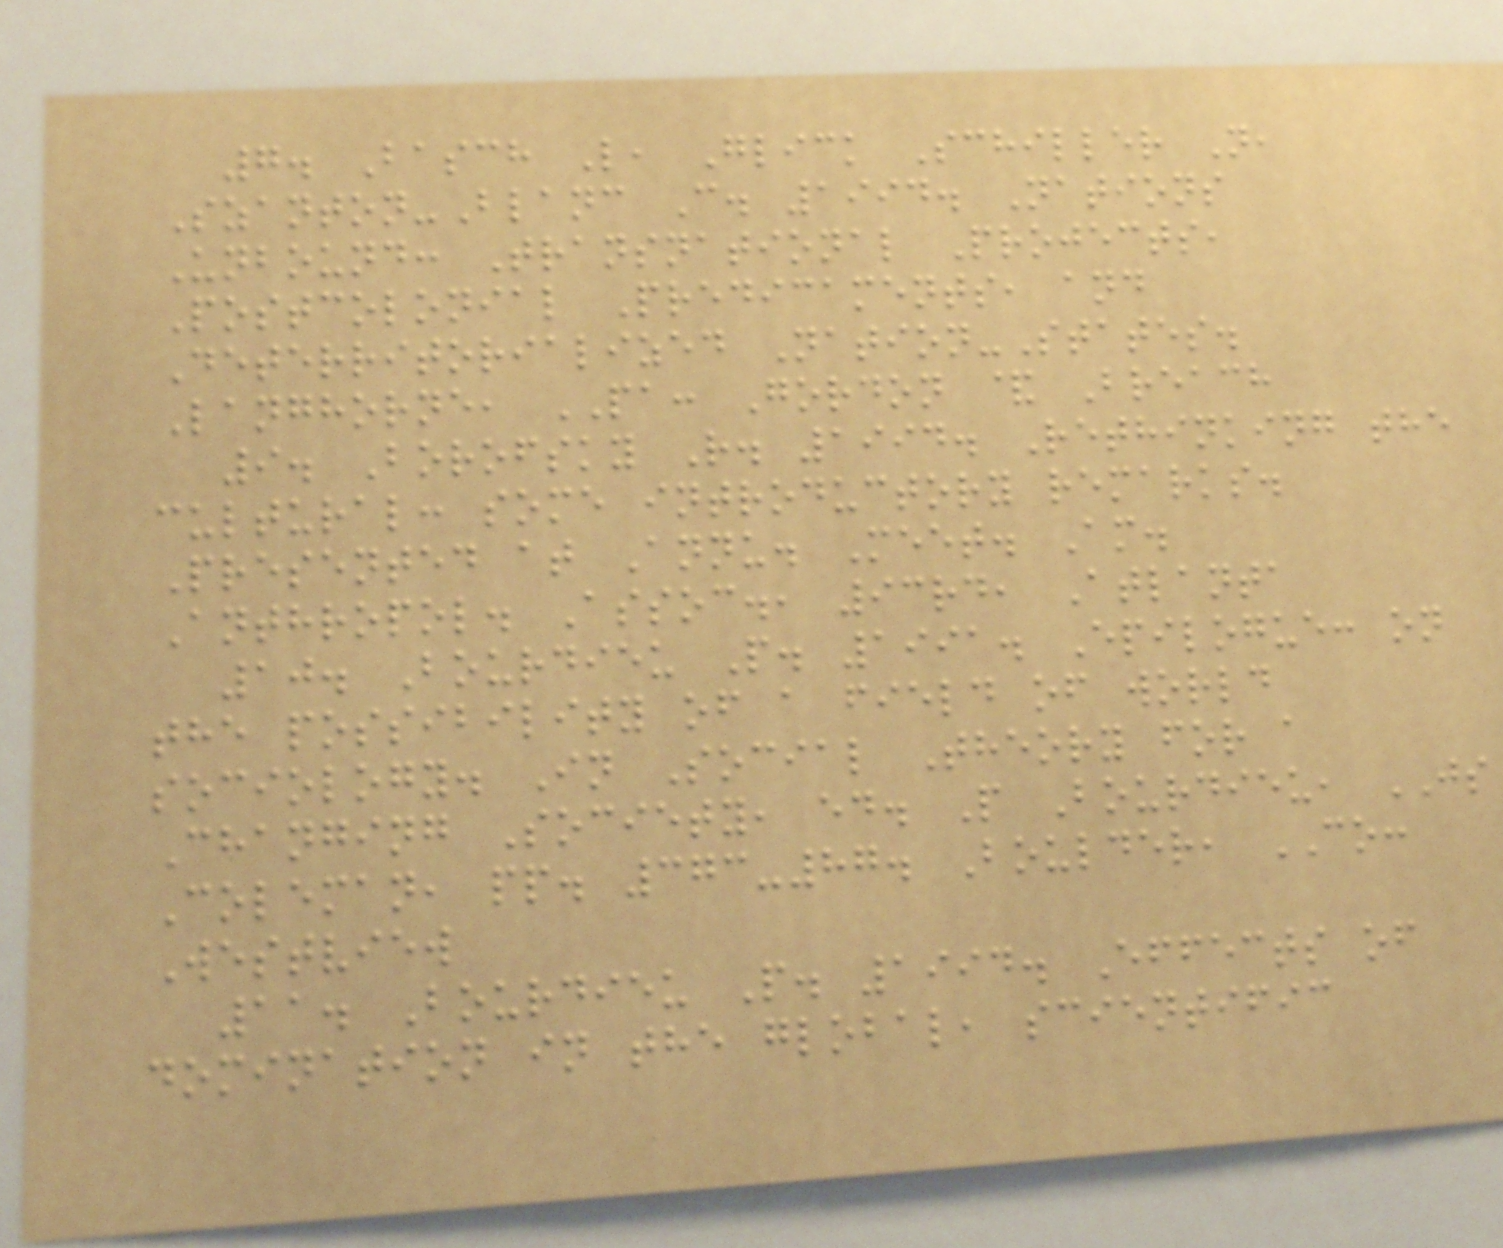7. Basch L, Glick Schiller N,
Szanton-Blanc C. 1994. Nations
Unbound: Transnational Projects,
Postcolonial Predicaments, and
Deterritorialized Nation-States.
Langhorne, PA: Gordon & Breach
9. Borofsky R. 1994. Rethinking the
cultural: some introductory remarks.
Presented at Annu. Meet. Am.
Anthropol. Assoc., 93rd, Atlanta
10. Bourdieu P. 1991. Epilogue: on
the possibility of a field of world
sociology. In Social Theory for a
Changing Society, ed. P Bourdieu, JS
Coleman, pp. 373-87. Boulder, CO:
Westview
11. Bourdieu P. 1994. Effects of
domination in the global, scientific
